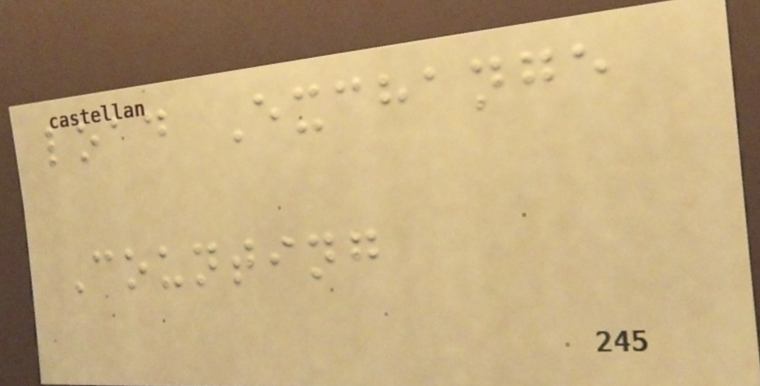load Exchange
Counting
